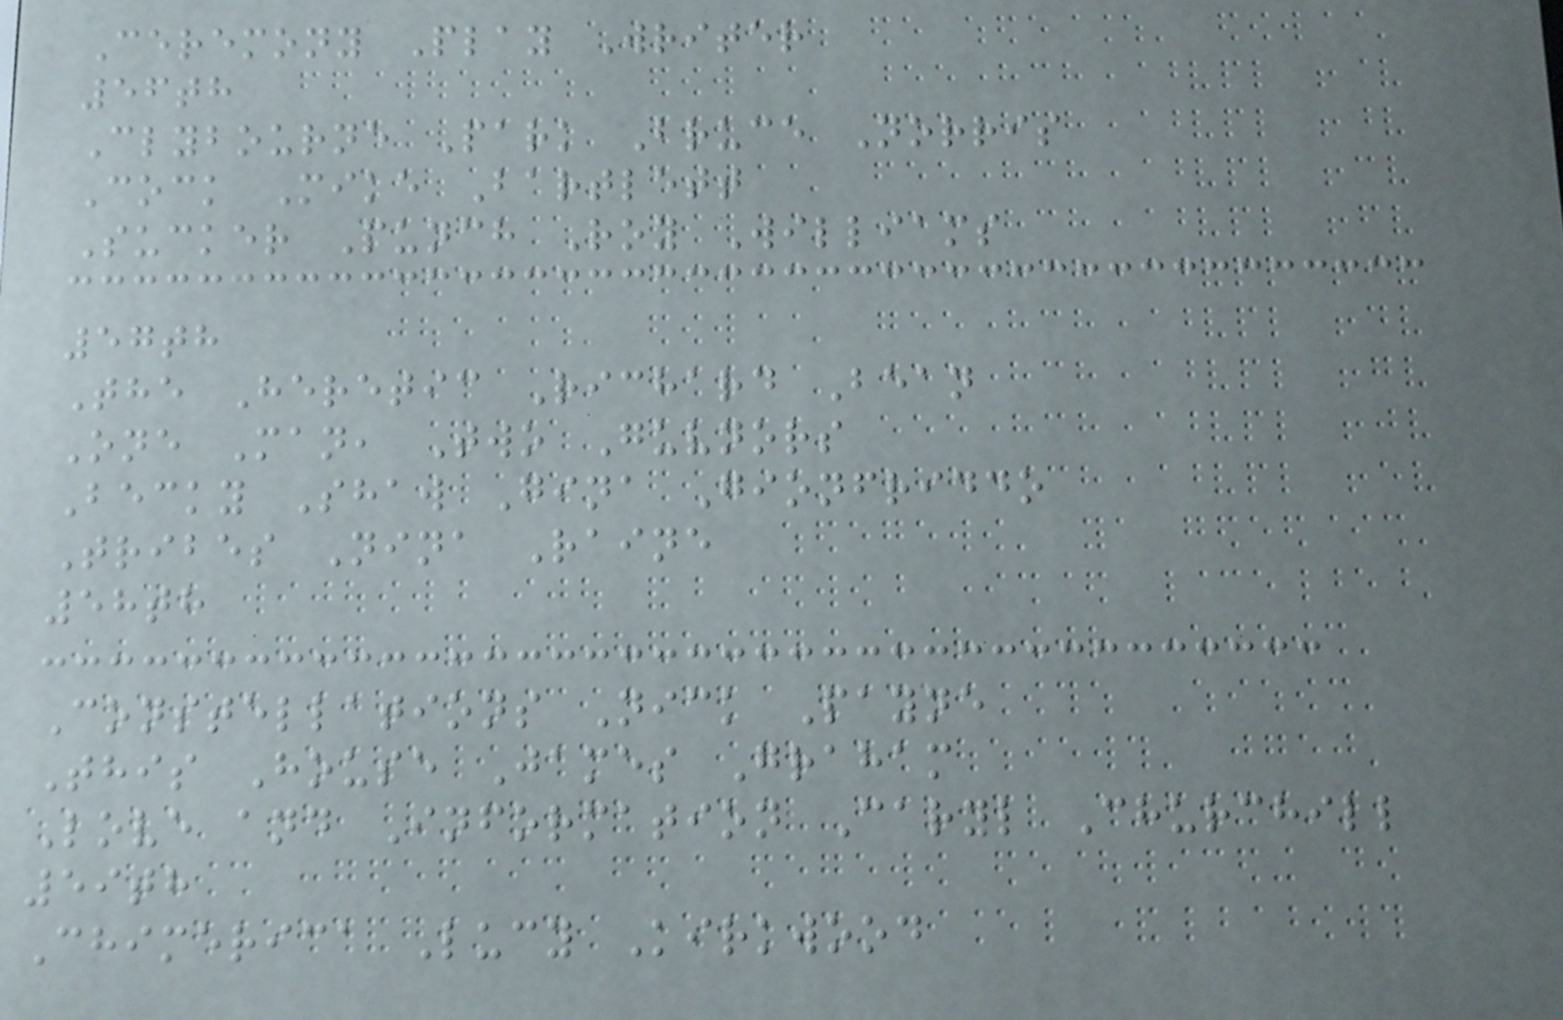Ceremony Play Writer
56th
Clybourne Park Bruce Norris
Cock Mike Bartlett
Sucker Punch Roy Williams
57th
The Heretic Richard Bean
One Man, Two Guvnors
Becky Shaw Gina Gionfriddo
Tribes Nina Raine
58th
Constellations Nick Payne
This House James Graham
Love and Information Caryl Churchill
59th
Chimerica Lucy Kirkwood
